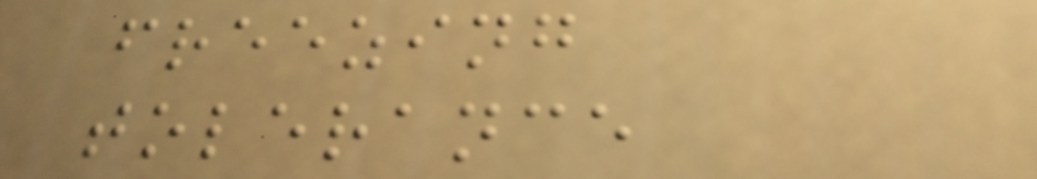freezing
tolerance
